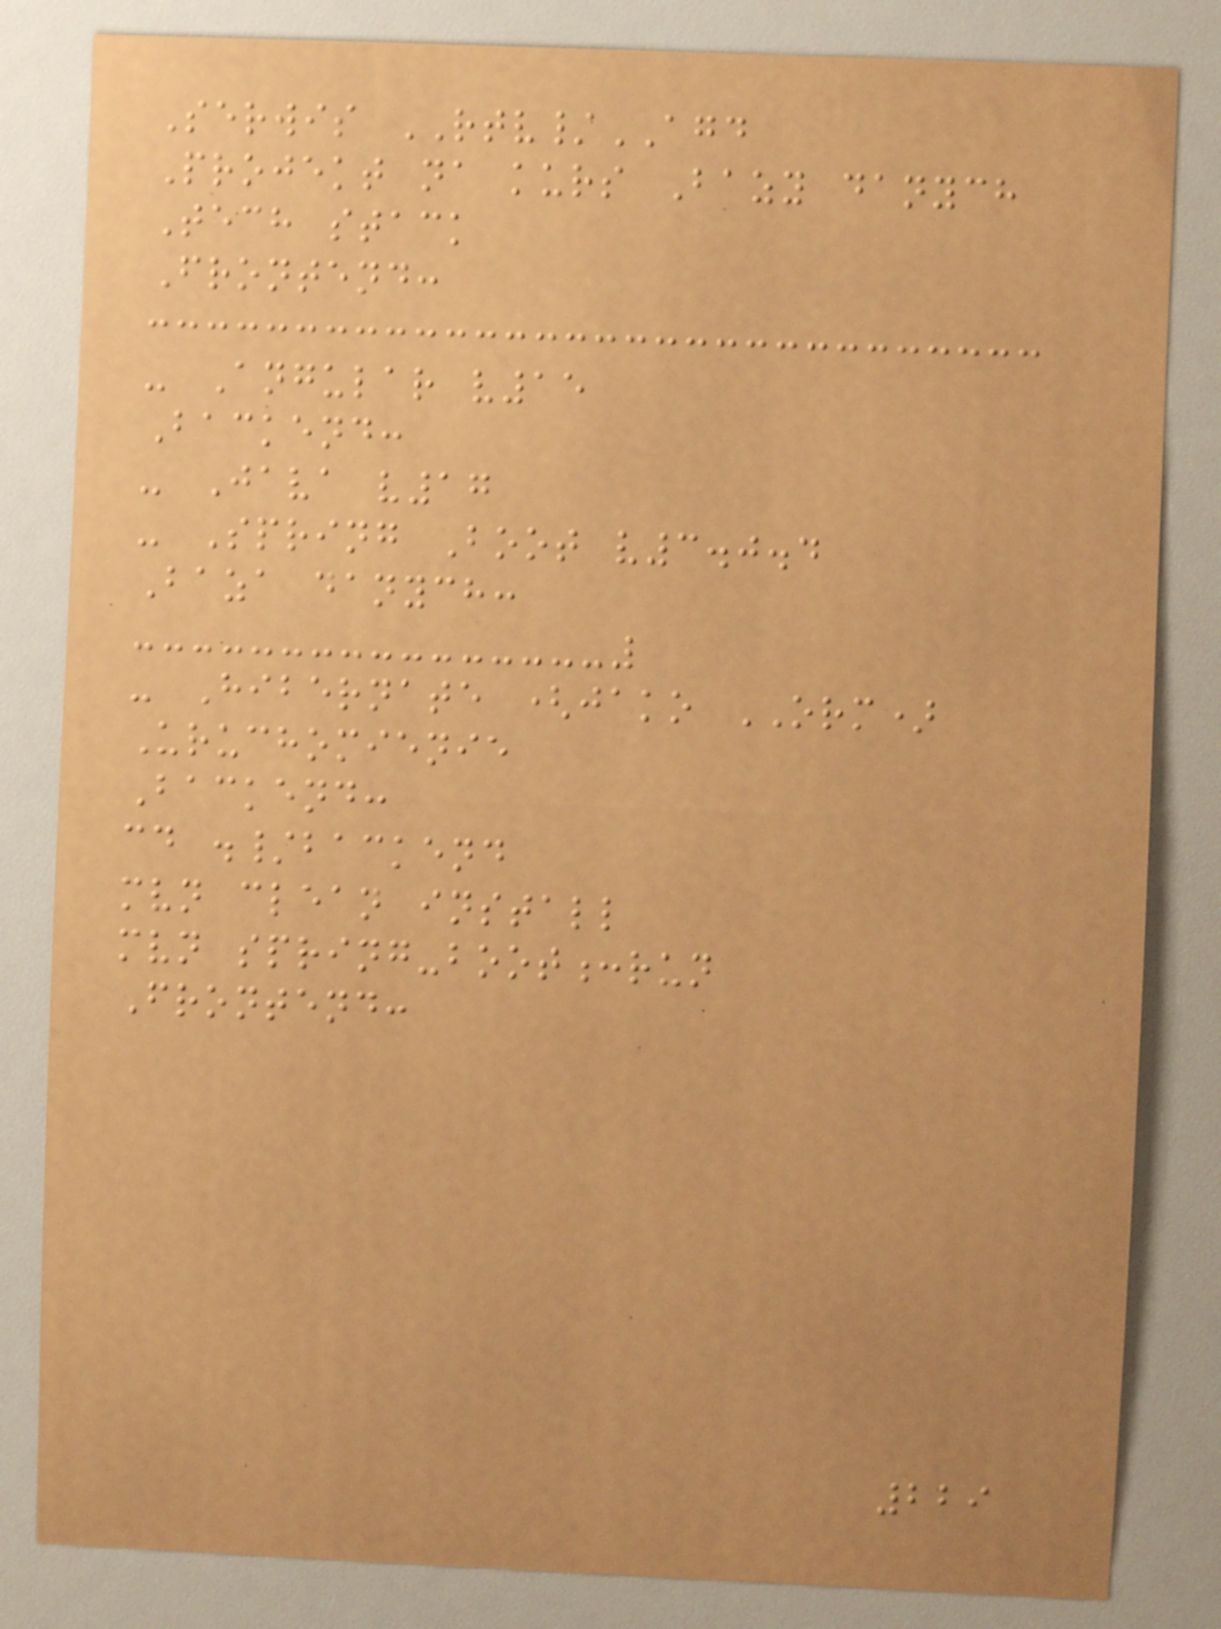Serwis RTV/AGD
Projekt na kurs Bazy danych
Tech stack
Frontend:
- Angular v15
Backend:
- Java v17
- Spring Boot v3.0.4
Baza danych:
- Hibernate (jako ORM)
Uruchomienie
Backend:
cd ./backend
mvn clean install
mvn spring-boot:run
Frontend:
229
